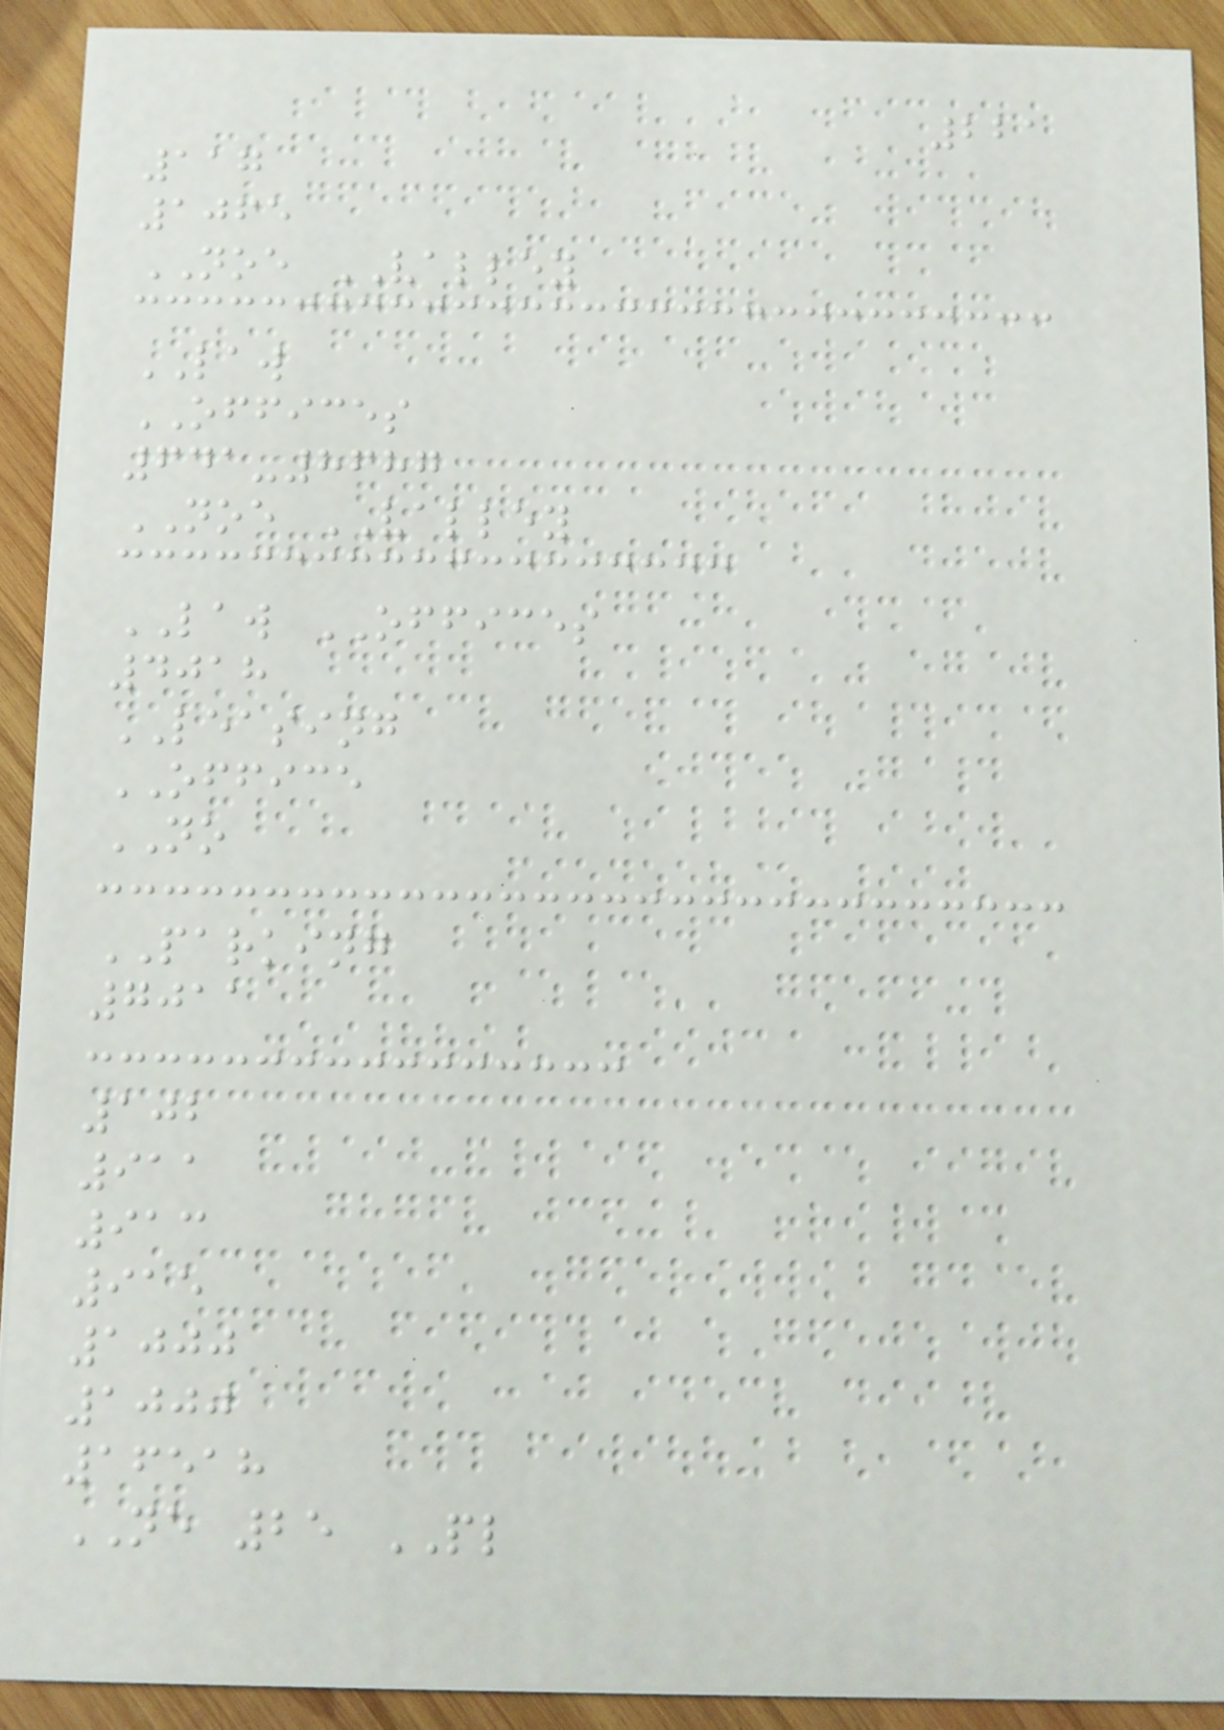221
117
1065
NOE VALLEY
LAW
OFFICES
641-8687
NOE VALLEY
LAW OFFICES
4018
LEASING
OFFICE
NO
PARKING
7011
102
911
913
915
1000
1000
16518
NE 25 PL
